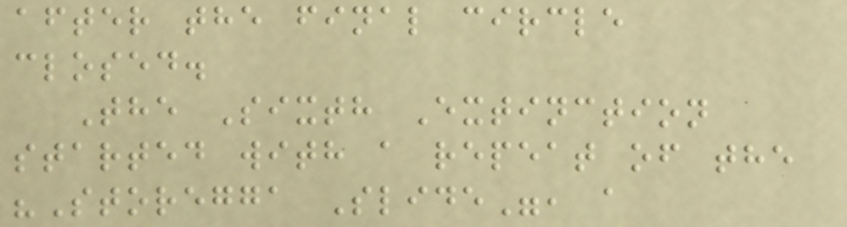after the final circle
closed.
The Sixth Extinction
started with a repeat of the
"Storegga Slide", a
